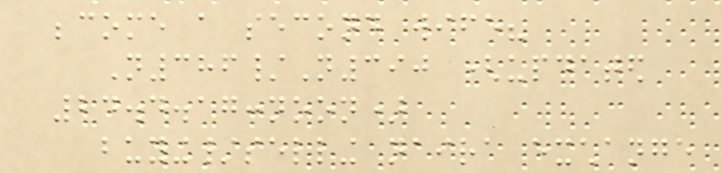become a second wife?
N386/N390 (updated
24.4.17:noon)
buying/selling naira exchange
